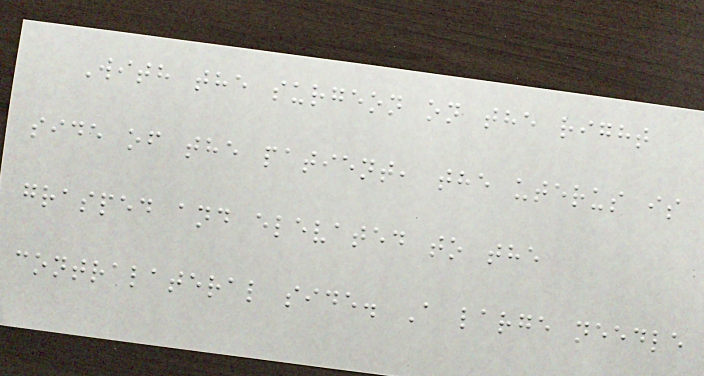With the surgeon on the right
side of the patient, the uterus is
grasped and elevated to the
contralateral side. A large needle
